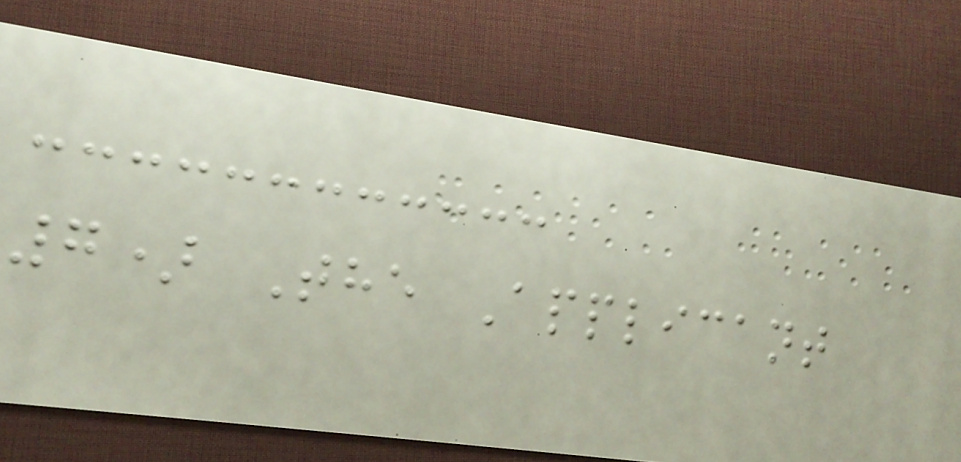7) The Applicant
